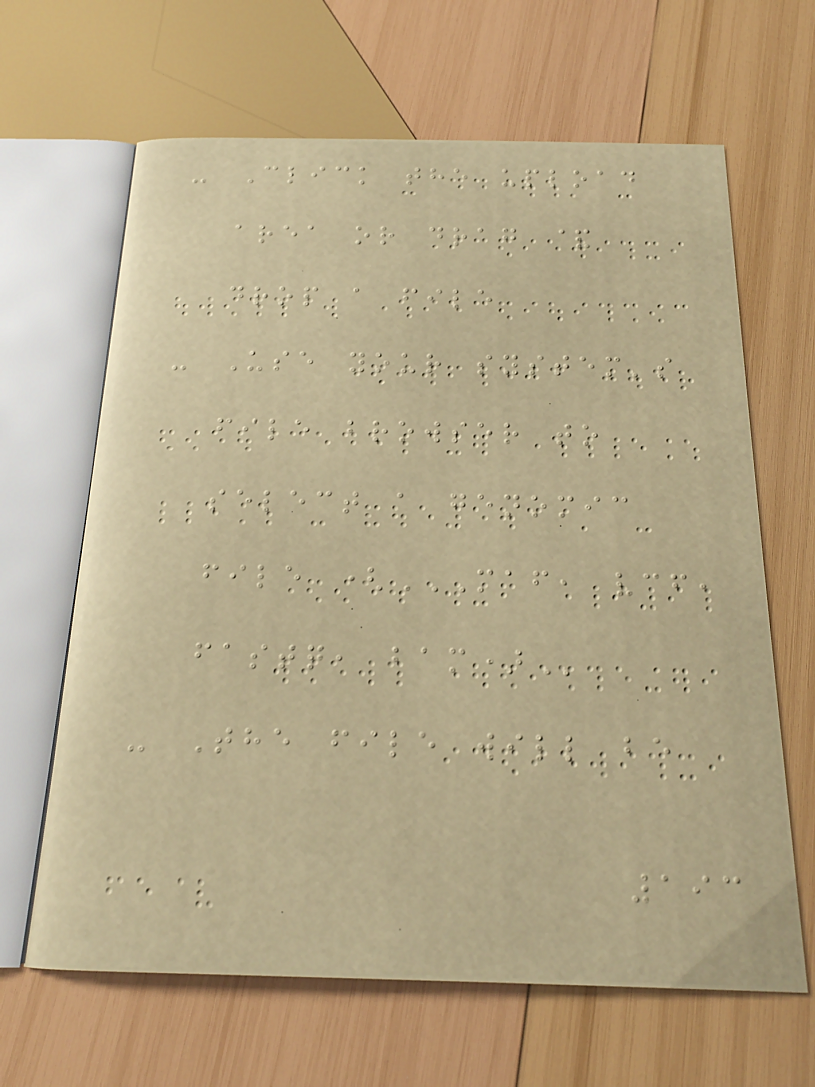- Click the upload
area or drag &
drop a file
- Use your system's
file browser to
select a genomic
file (MAF, VCF,
FASTQ, BAM)
- The file will be
193
